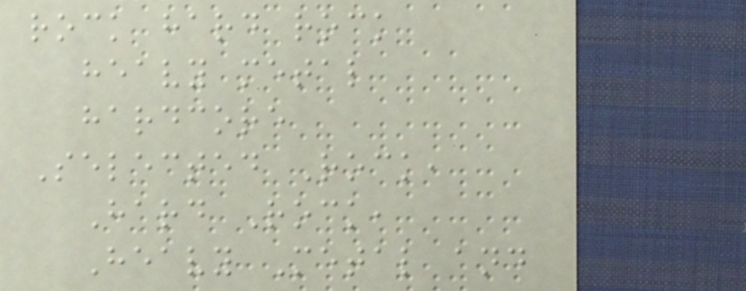rock hard rock
heavy metal
hardcore
Selected Rock,
Hard Rock,
Heavy Metal and
